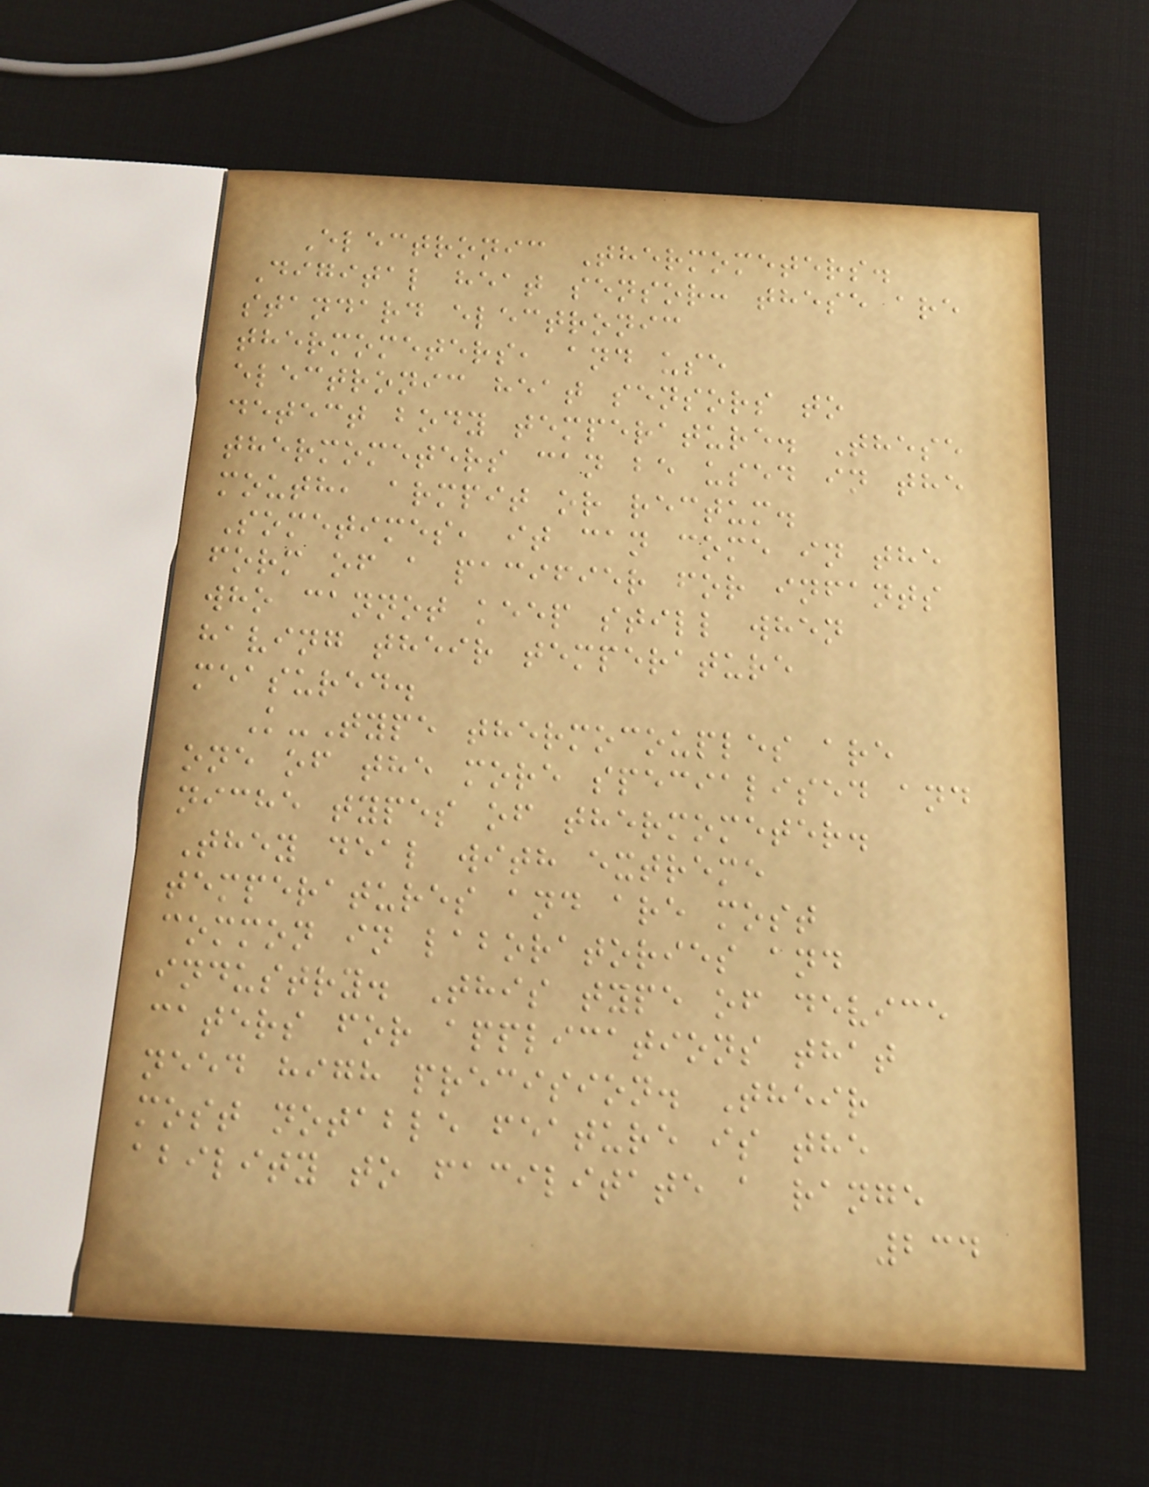Electronic Thermometers.
Digital heat sensor: these are
standard electronic
thermometers, and use
electronic heat sensors to
detect body temperature. These
thermometers can be used in the
mouth, armpit or rectum.
Sometimes, it can come in the
form of a pacifier for infants
who cannot keep still when
having their temperature
measured.
K-Type thermocouples are
one of the more specialised and
niche types of thermometer.
They deal with extreme
temperatures and are most
common in laboratories and
industry. This type of device
caters for applications that
need high precision. Their
most notable feature is the
ability to facilitate a range
234
